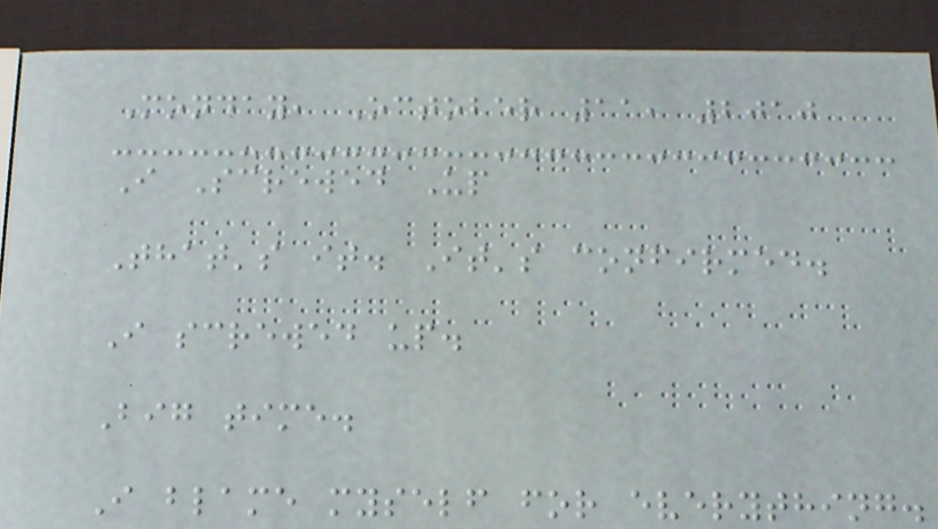Monday, October 11, 2010
I Screwed Up
That's it. It's confirmed.
I screwed up.
Big time.
I blame myself for everything.
